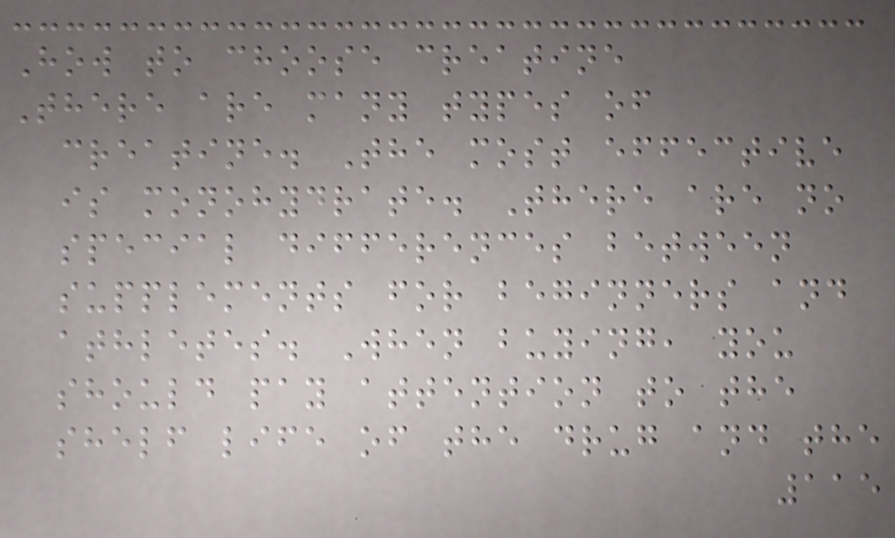How to choose creatine
There are many types of
creatine. The most effective
is monohydrate. There are no
special differences between
supplements for beginners and
athletes. When buying, you
should pay attention to the
shelf life of the drug and the
115
